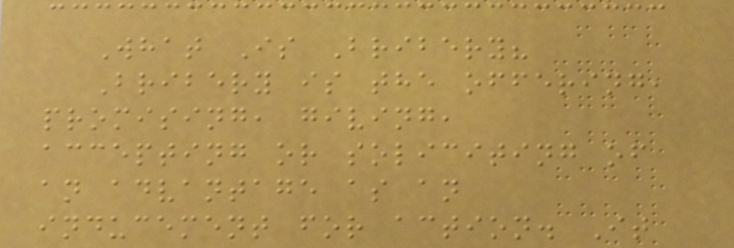What Is Bribery?
Bribery is the offering,
promising, giving,
accepting or soliciting of
an advantage as an
inducement for action. It
